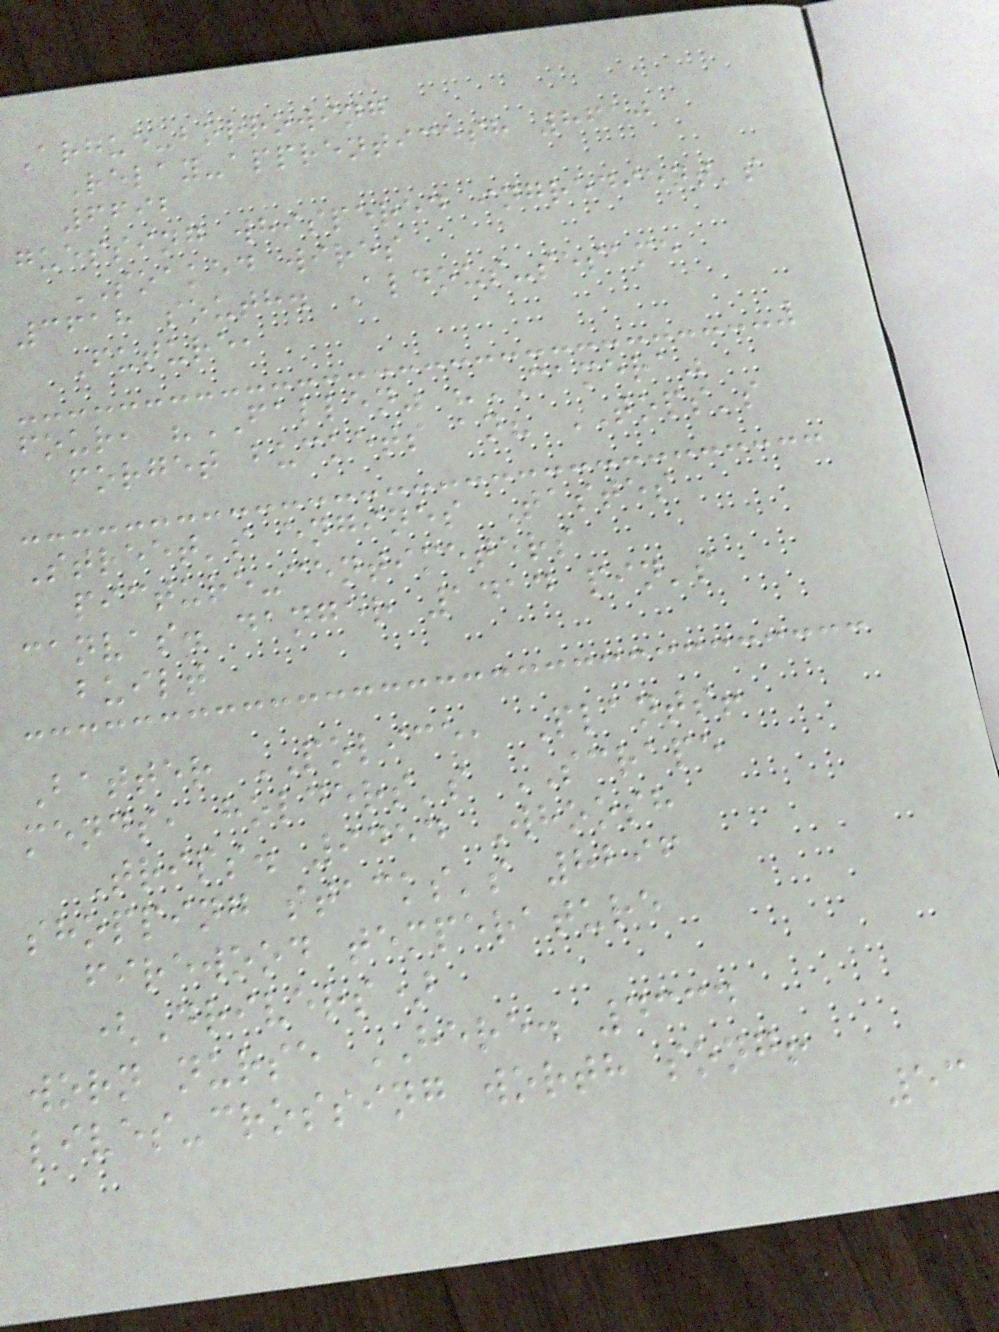Argue-borrowing
Relay-apprenticesh 8610
6692
guessing whispered ingredient's
SOAKED wires
3618 south. Aldous-sesame
Future,
four, "FALLEN" "CAMERA"
forget buckets an? TOPS's
Street's engines Tastes
picture-centimeters
canvas. danger 1414 pin's
built
Batter POLICE, Plants!
mends, holders's SCRAPE
Trips. 9454 Whoosh
shopping stacks's 8296
firewood temperature
(Drivers)
worn nurse HERE. 4334
lives-crossing worth song!
53
